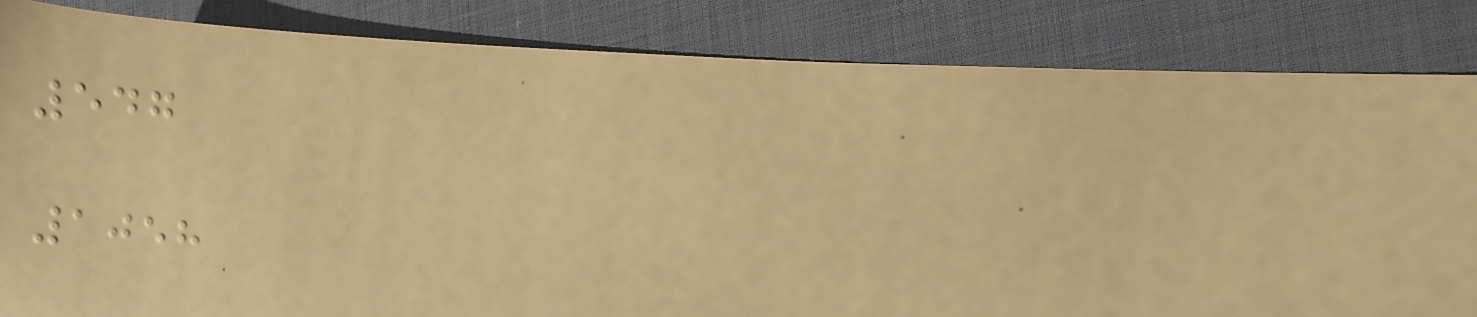547
1058
